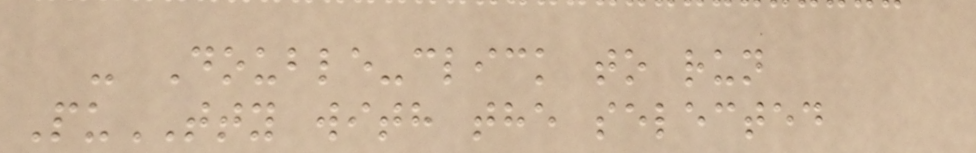- Double-click to run
PuTTY with the selected
